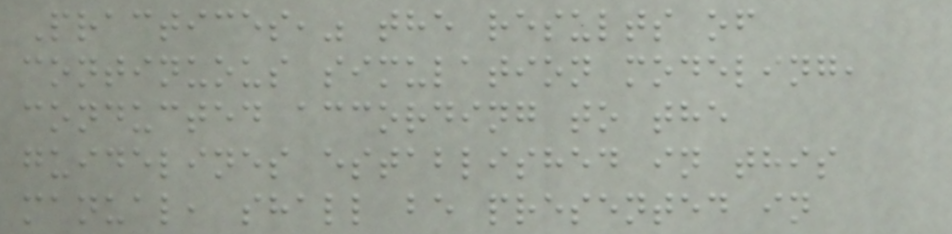Practices," the results of
continuous simulation modeling,
conducted according to the
guidelines established in this
manual, shall be presented in
